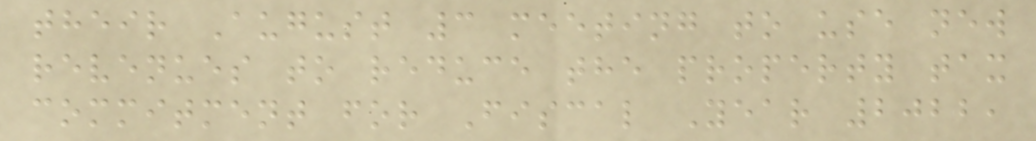their August 3 meeting to use new
revenues to reduce the property tax
commitment for Fiscal Year 2022,
